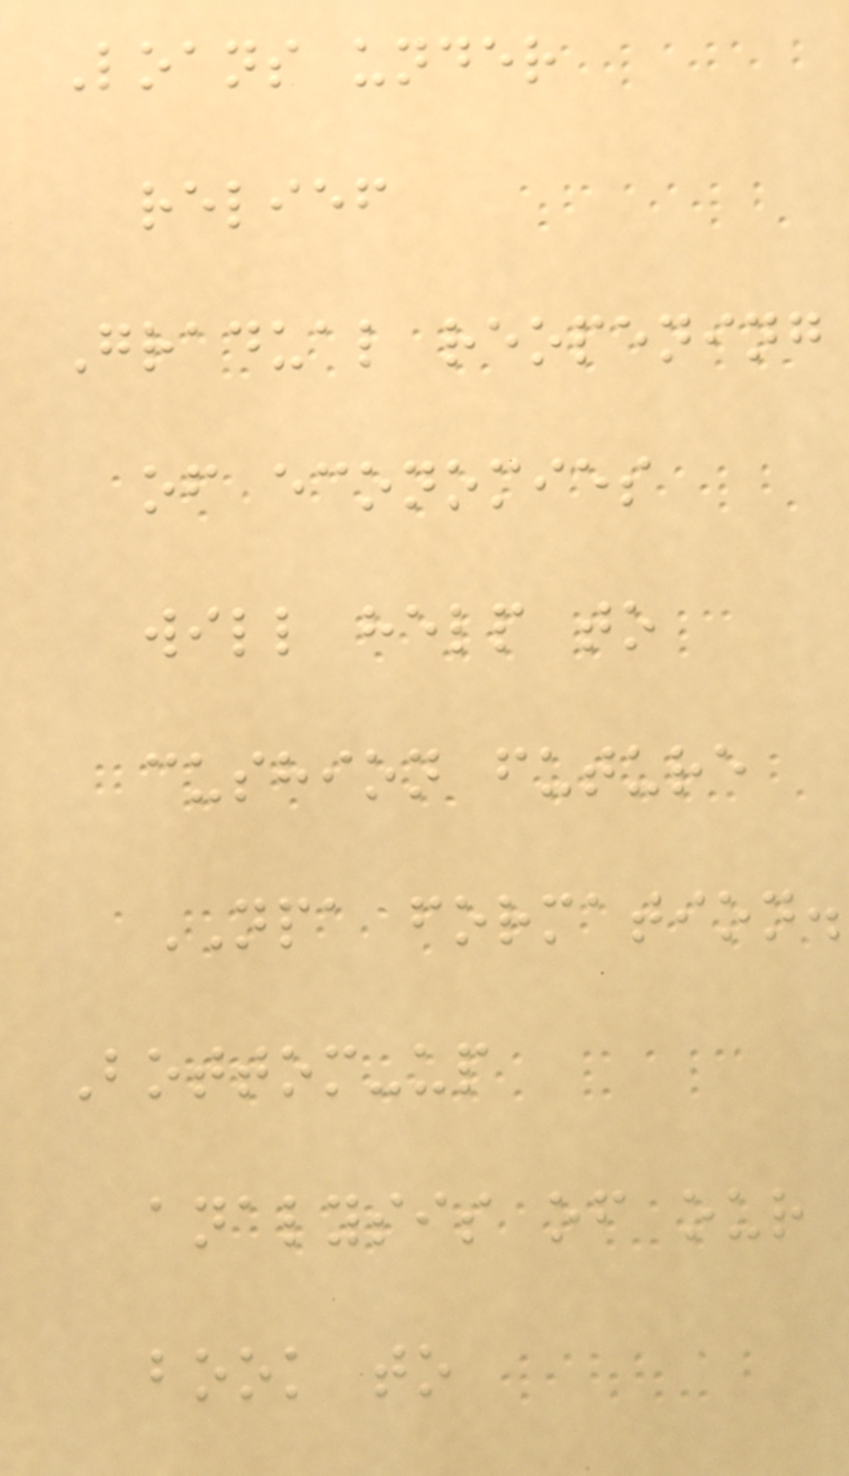Loans under
relief
Gradual reopening
of economies
will help to
cushion future
NPA formation.
Bottom-up
analysis of our
book to
